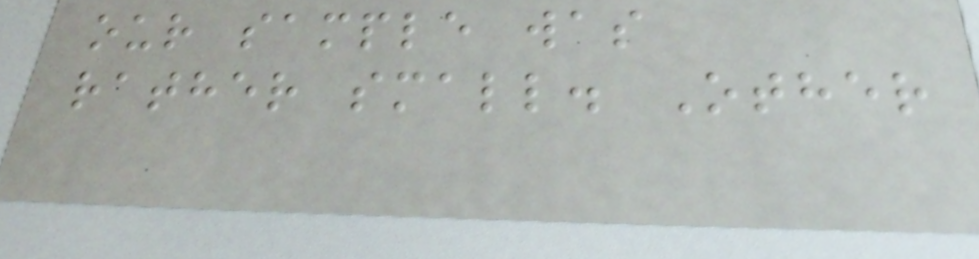our sample was
rather small. Other
